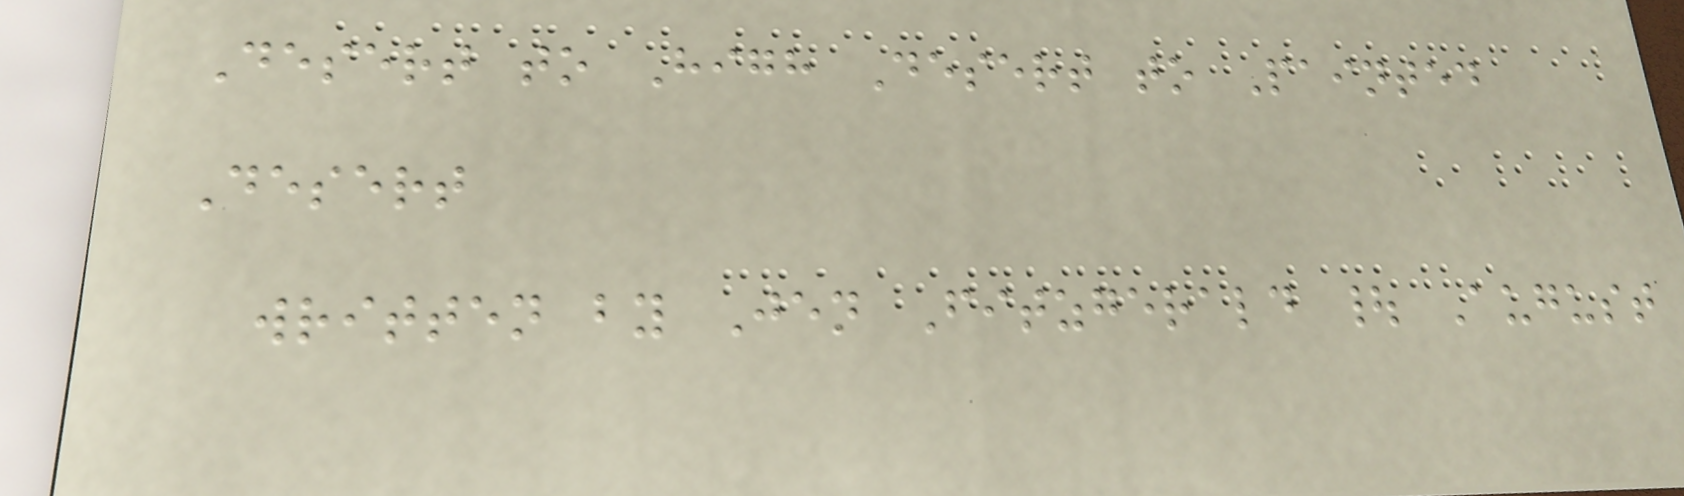Desert to High Desert to Painted
Desert
written by Jen Fitzgerald | August
